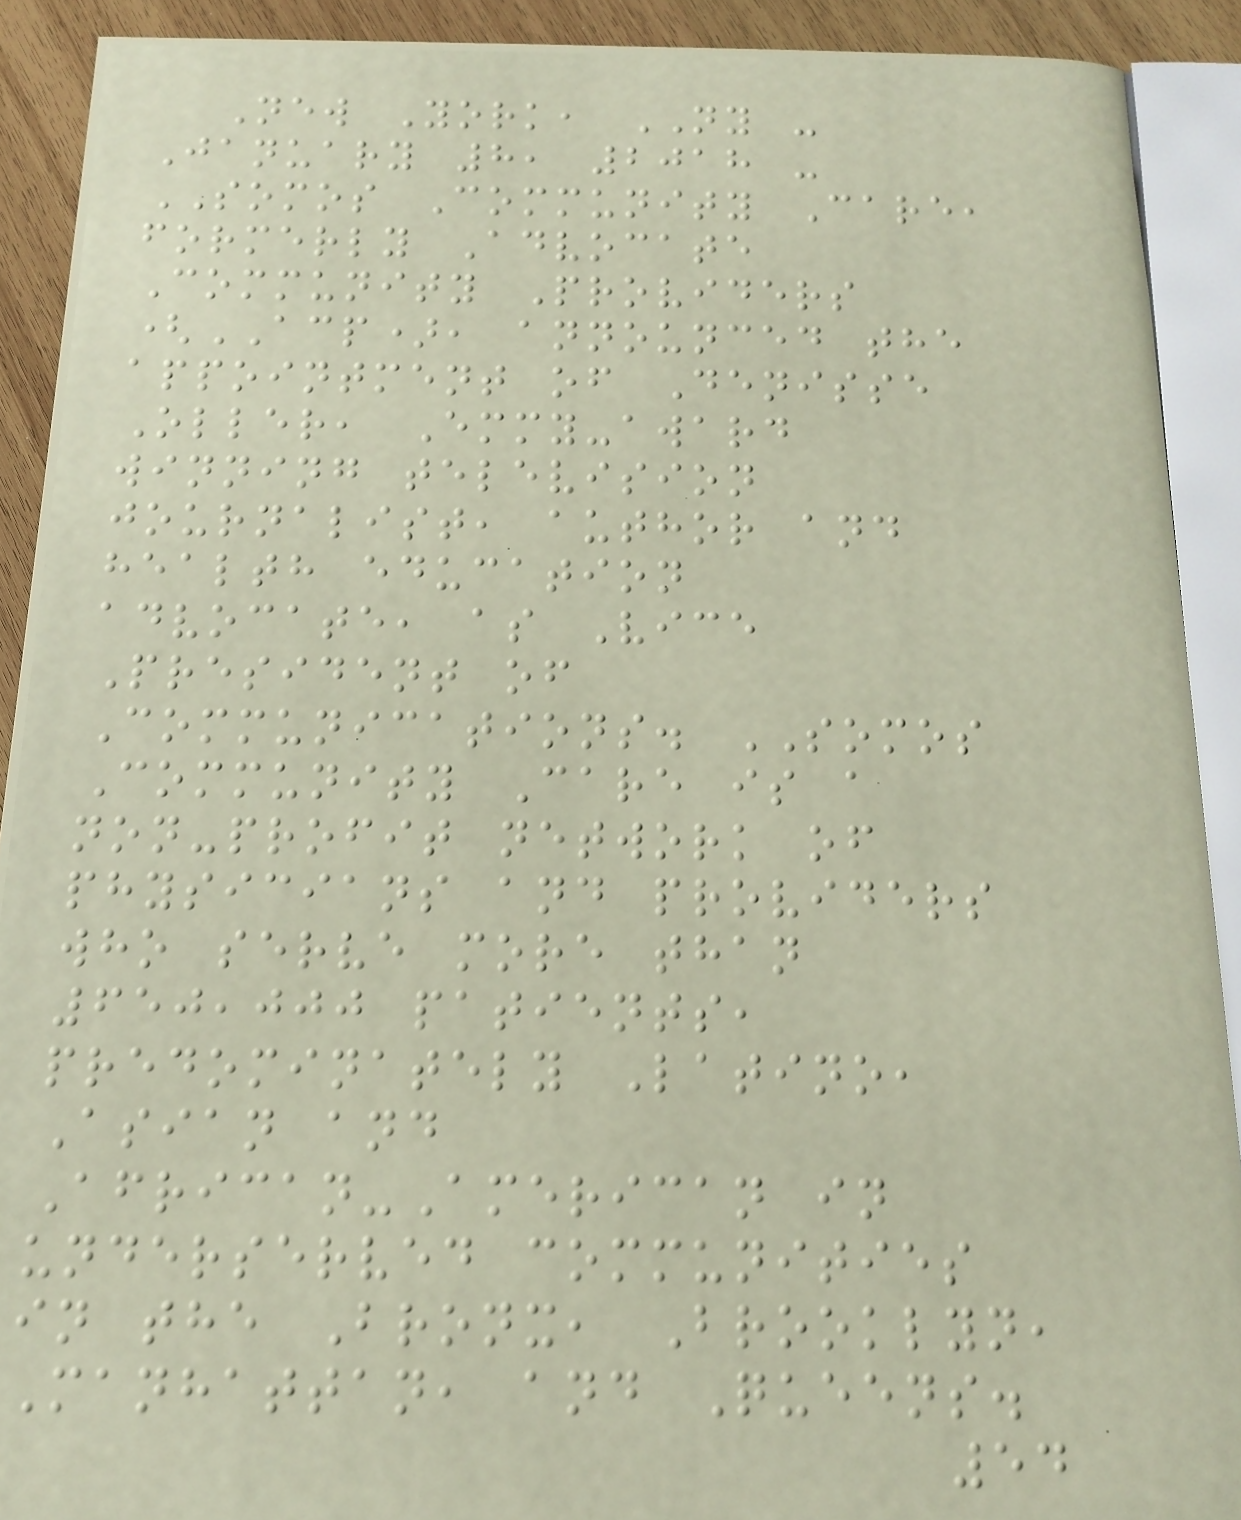New York, NY -
January 8, 2018 -
SOMOS Community Care,
formerly Advocate
Community Providers
(ACP), announced the
appointment of Denisse
Oller, Emmy-award
winning television
journalist, author and
health education
advocate, as Vice
President of
Communications. SOMOS
Community Care is a
non-profit network of
physicians and providers
who serve more than
650,000 patients,
predominately Latino,
Asian and
African-American in
underserved communities
in the Bronx, Brooklyn,
Manhattan, and Queens.
54
